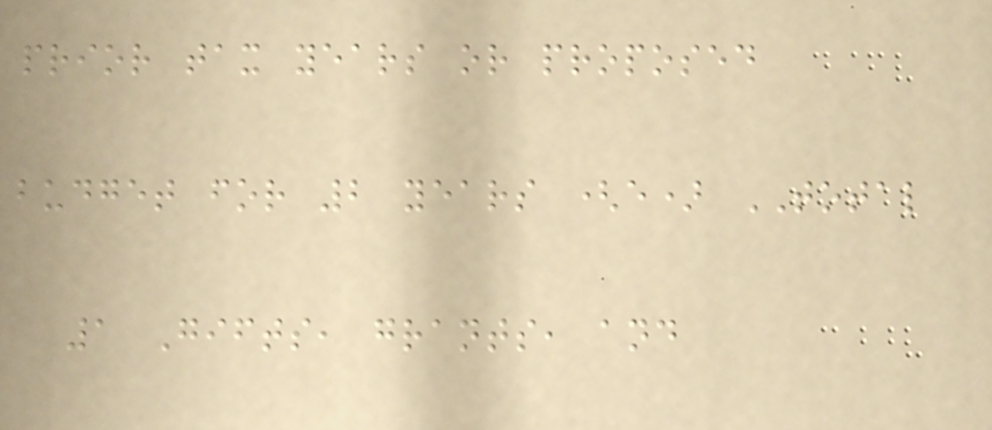prior tax years or proposed
budget for 2 years (e) TOTAL
1 Gifts, grants, and
